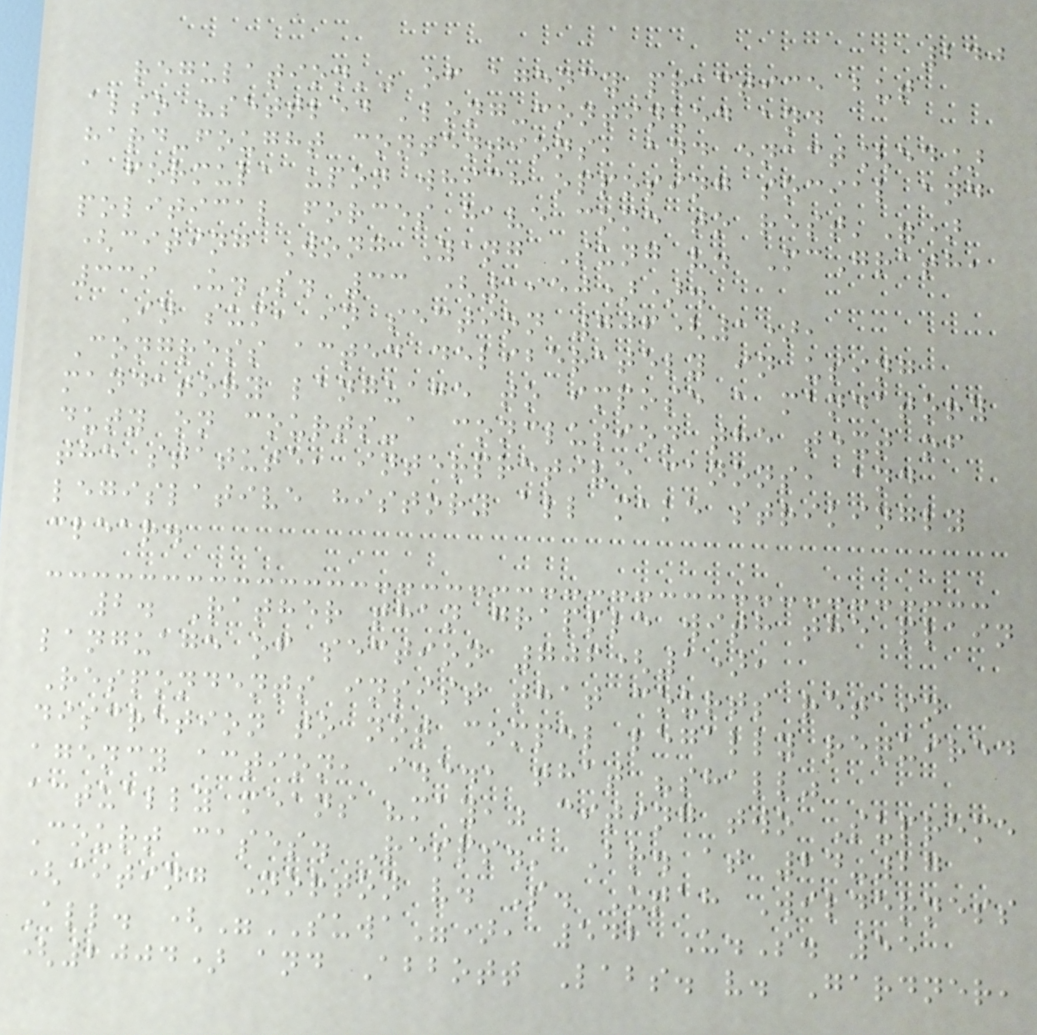240
regulation'" of agency practice but
also "settled 'long-continued and
hard-fought contentions, and enact[ed]
a formula upon which opposing social and
political forces have come to rest'")
(citing Wong Yang Sung v. McGrath,
339 U.S. 33 (1950)).
In sum, in section 706(1),
Congress acted deliberately in using
mandatory language to impose a mandatory
duty on courts-a conclusion the text of
the statute, interpretive canons, and
legislative history all make strikingly
clear.
2. Rather than grapple with the plain
language of section 706(1),
Respondents insist that courts retain
discretion to not compel legally required
agency action, i.e., that "shall"
actually means "may," citing two Supreme
Court cases. Resps.' Br. at 24-27
(citing Norton v. S. Utah Wilderness
All. ("SUWA"), 542 U.S. 55
(2004) and Abbott Labs. v. Gardner,
